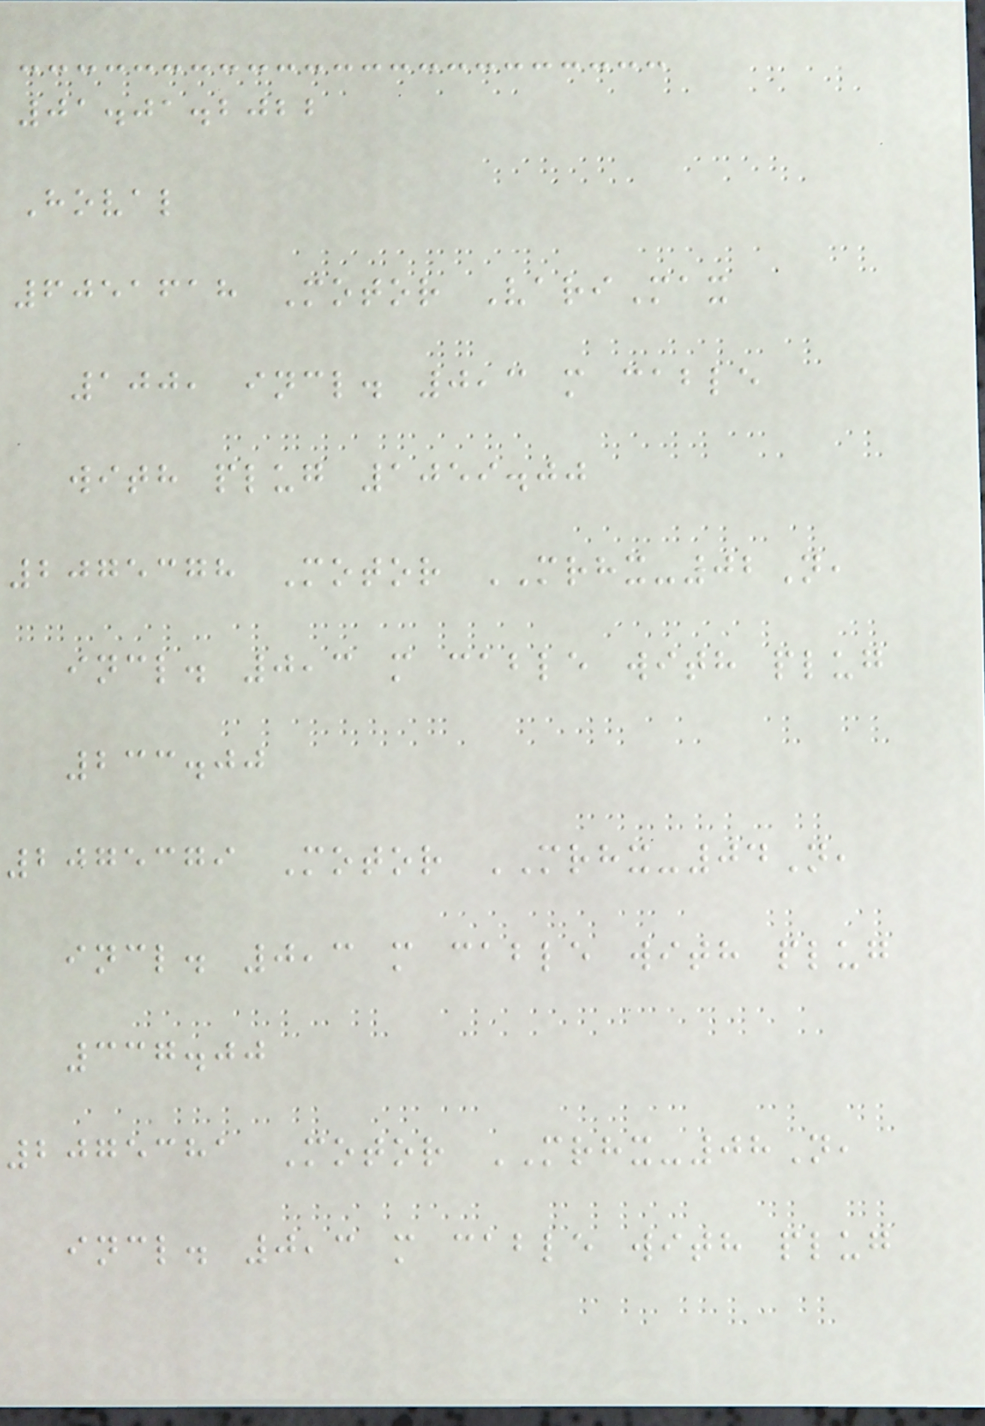01.01.2022
Hoval
6051618 Motor VariMax
100, incl. 0,3 m cable
with plug 1059.00
2075378 Motor MRHX-02N,
incl. 0,3 m cable with plug
233.00
2075379 Motor MRHX-04N,
incl. 0,3 m cable with plug
337.00
2075381 Motor MRHX-08N,
incl. 0,3 m cable with plug
